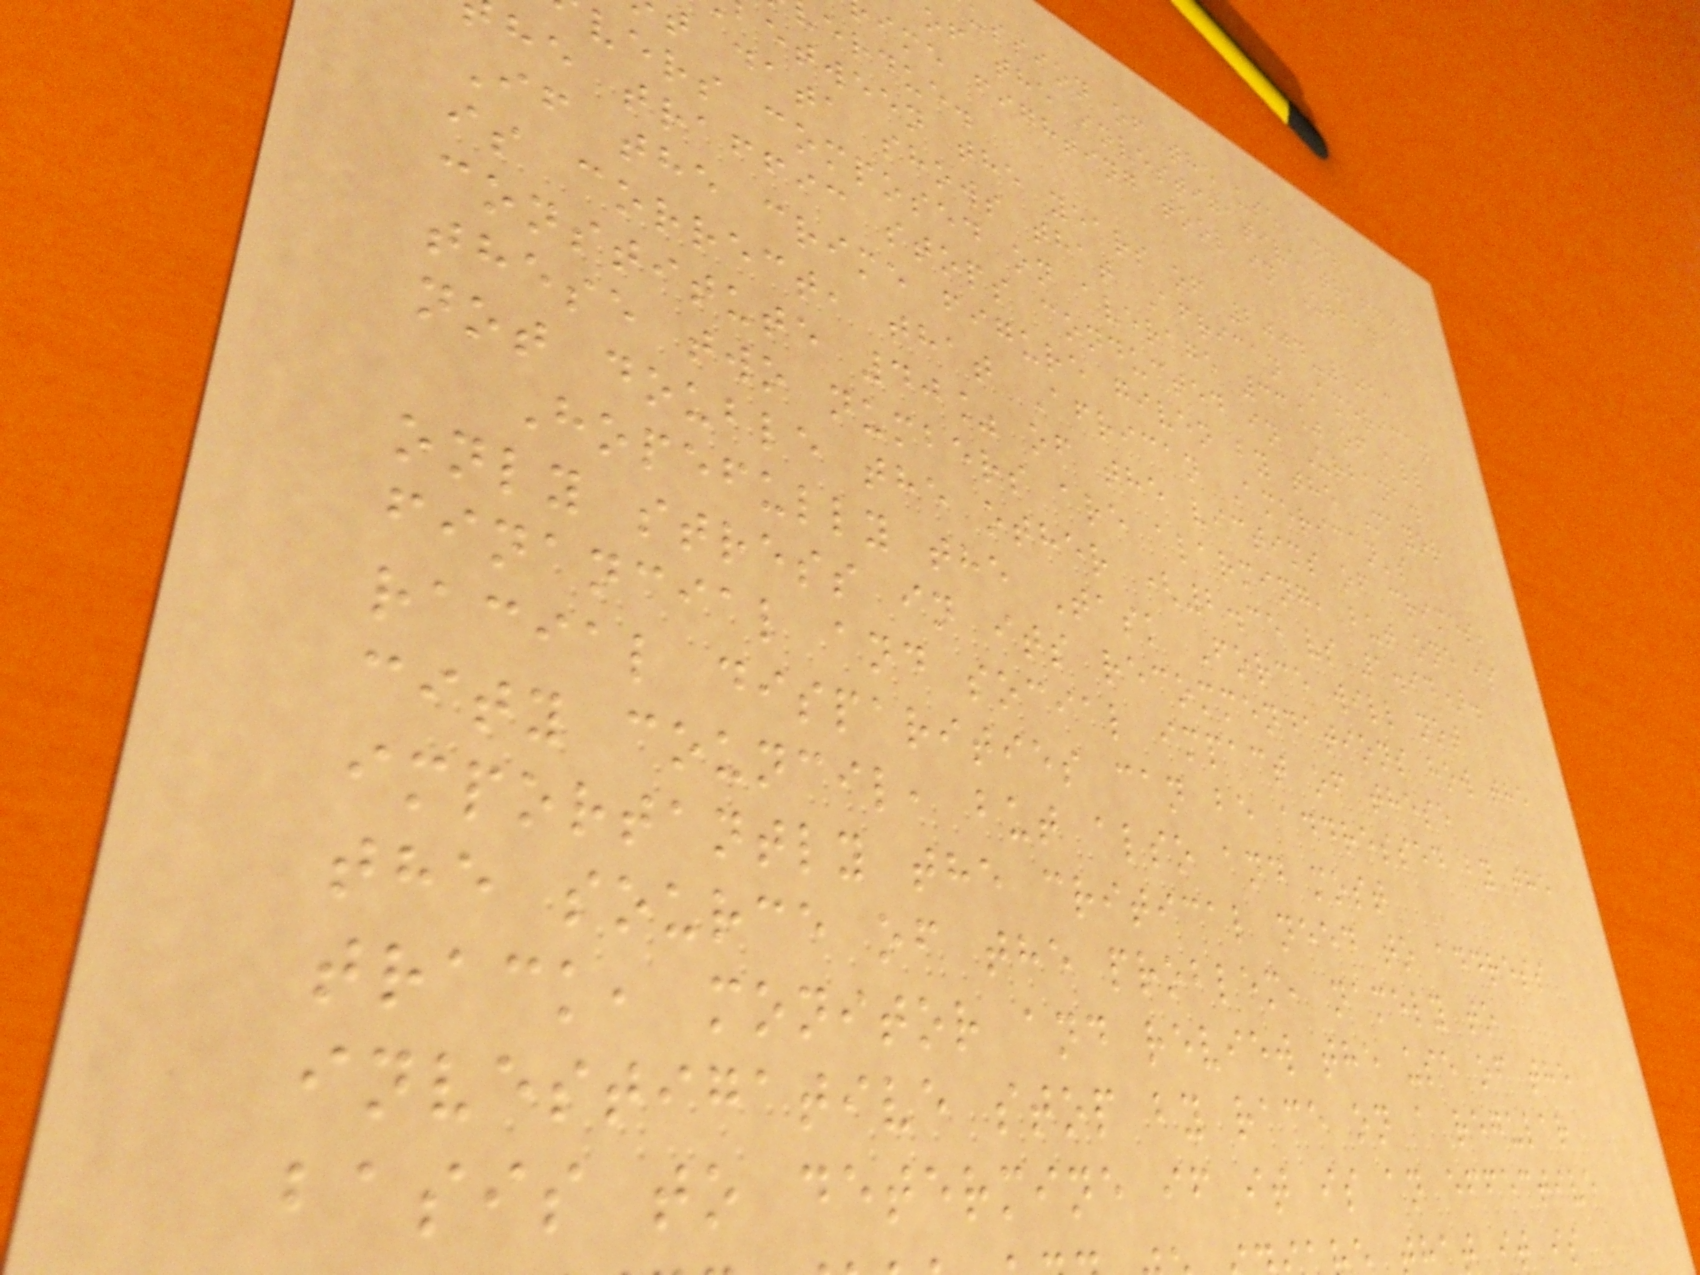ussion of the use and
of the investigative traffic
ime fighting tool in Urbana
erdue.
etween the years of 2004-2013
t data shows that African American
vers composed on average 33% of all
he traffic stops conducted in Urbana.
If the crime figure given by the Mayor
is correct, that African American's
constitute 40% of the victims of crimes,
these two numbers are alarming, but one is
not double the other (2.35 vs 1.94).
Hopefully the Task Force will not
only stress in its recommendations how the
financial and social impact of these
racial disparities can be addressed by the
city council, but also and most
importantly the critical need to address
the source of the problem, namely to
track, monitor and review the use of the
investigative stop by race on a regular
basis to determine if it is an effective
